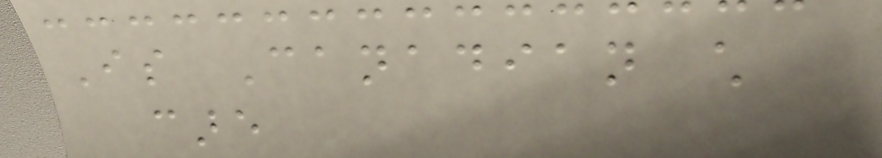Is Canadian child
care
